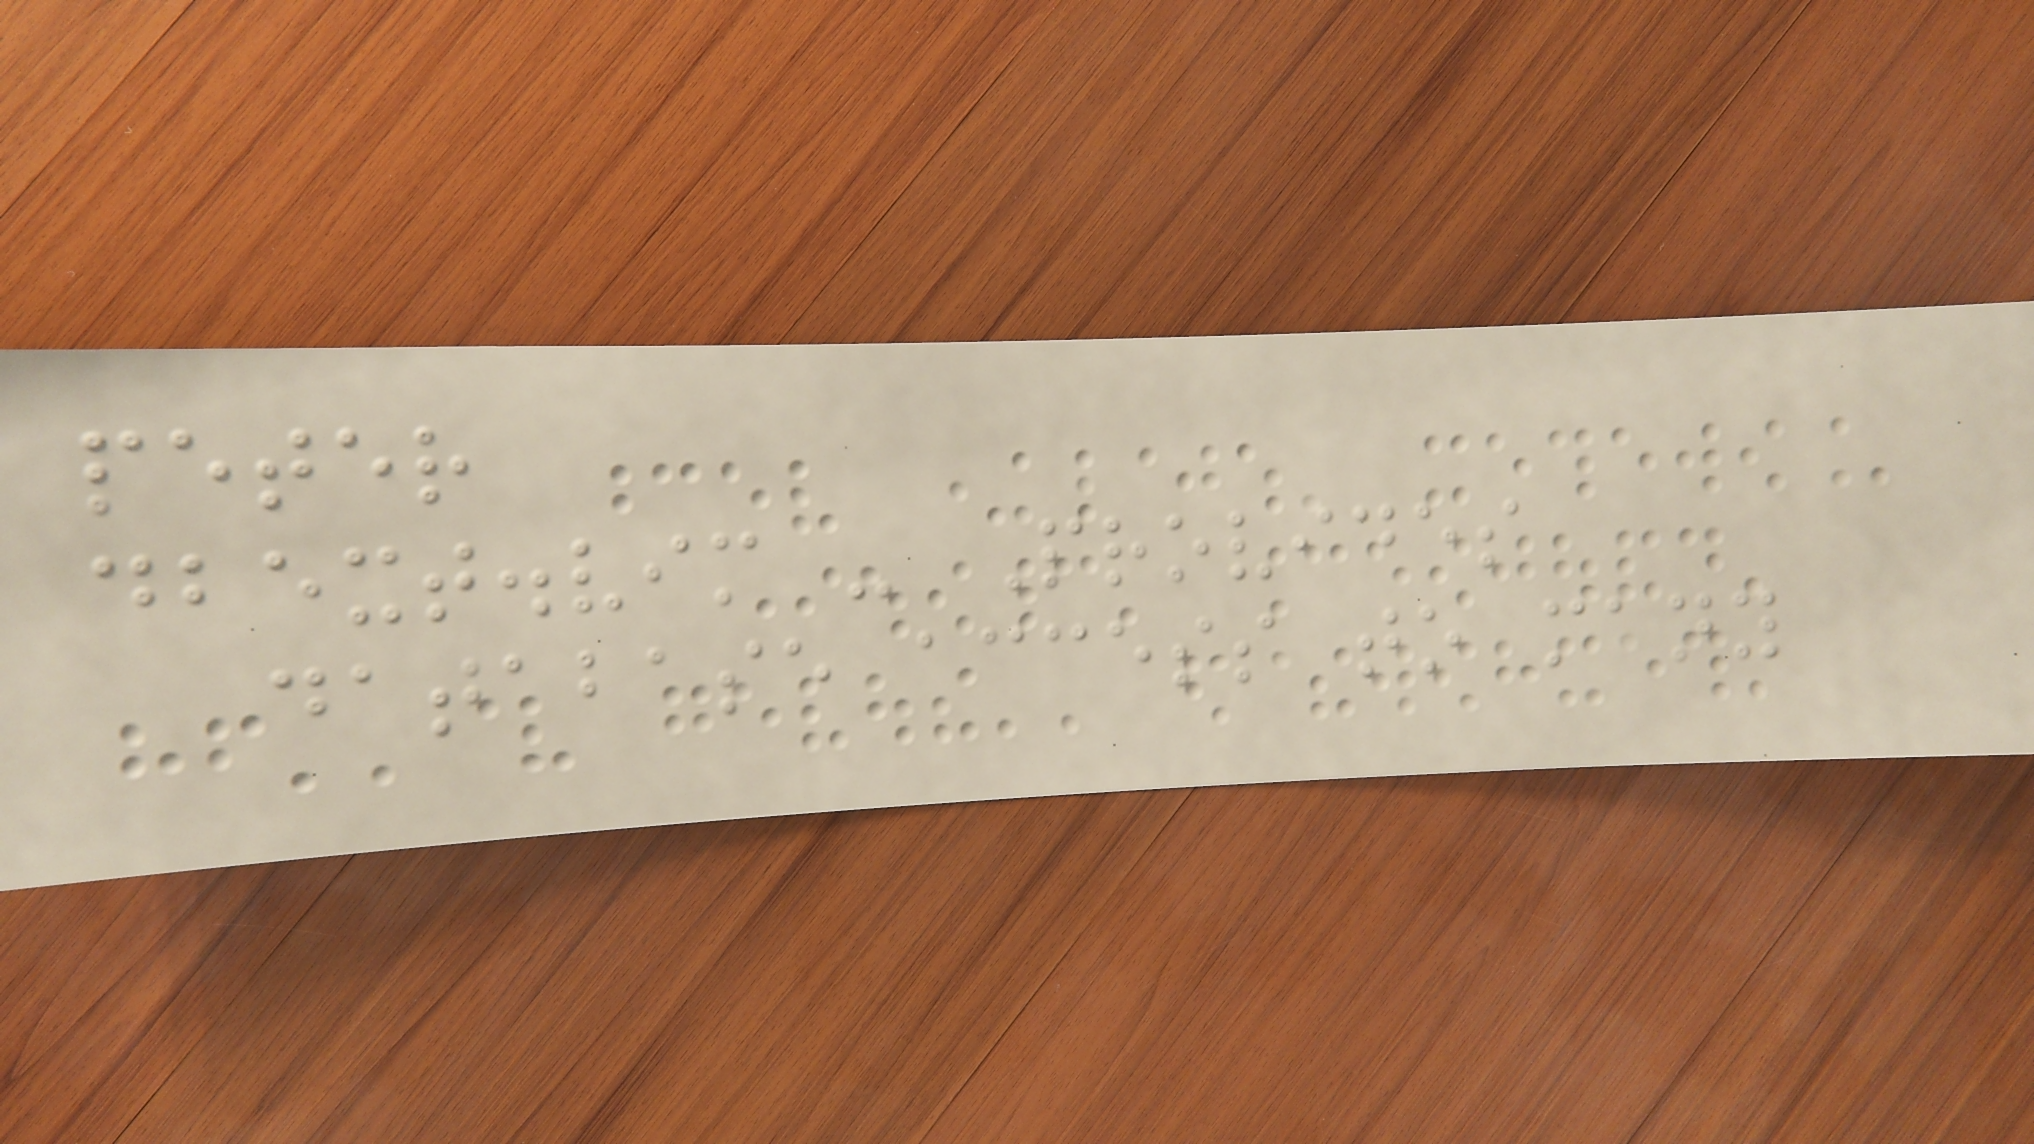peter
dbext.vim - Provides
database access to many
